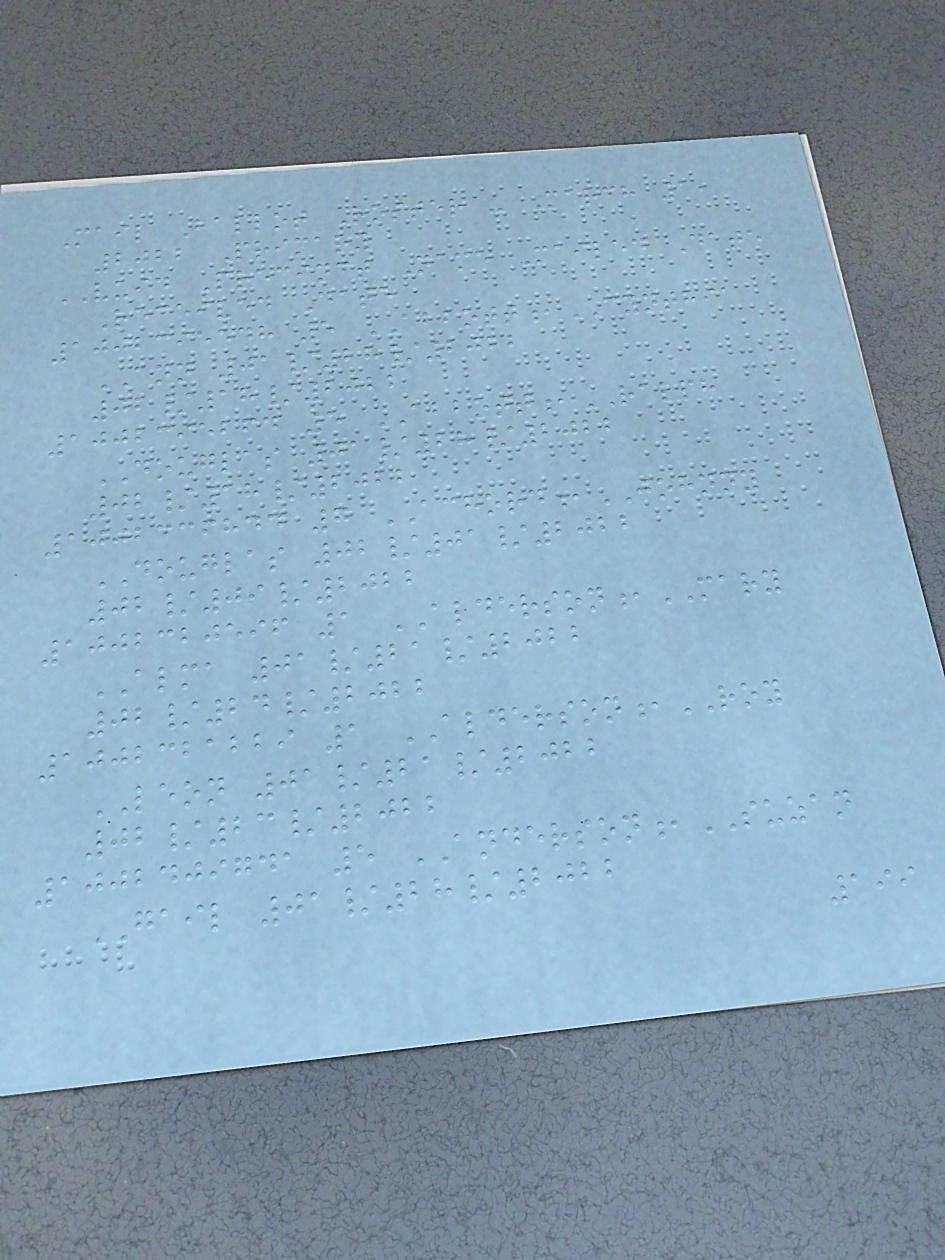Mail Ballot Roster - March 1,
2022 Primary
VUID Precinct Name Mailed Date
Received Date
1002395548 5 ABBOTT,CYNTHIA
ANN 01/28/2022
02/18/2022
1002395264 5 ABBOTT,RALPH
DOUGLAS 01/28/2022
02/18/2022
1002336844 7 ACHORD,JOHNNY
DOUGLAS 02/01/2022
02/09/2022
1002320596 1 ALDERSON,MARY
ALMA 01/21/2022
02/24/2022
1002321229 1 ALDERSON,ROY
LEON 01/21/2022
02/23/2022
1002409741 5 ANDERSON,SUZAN
GAIL 01/28/2022
199
